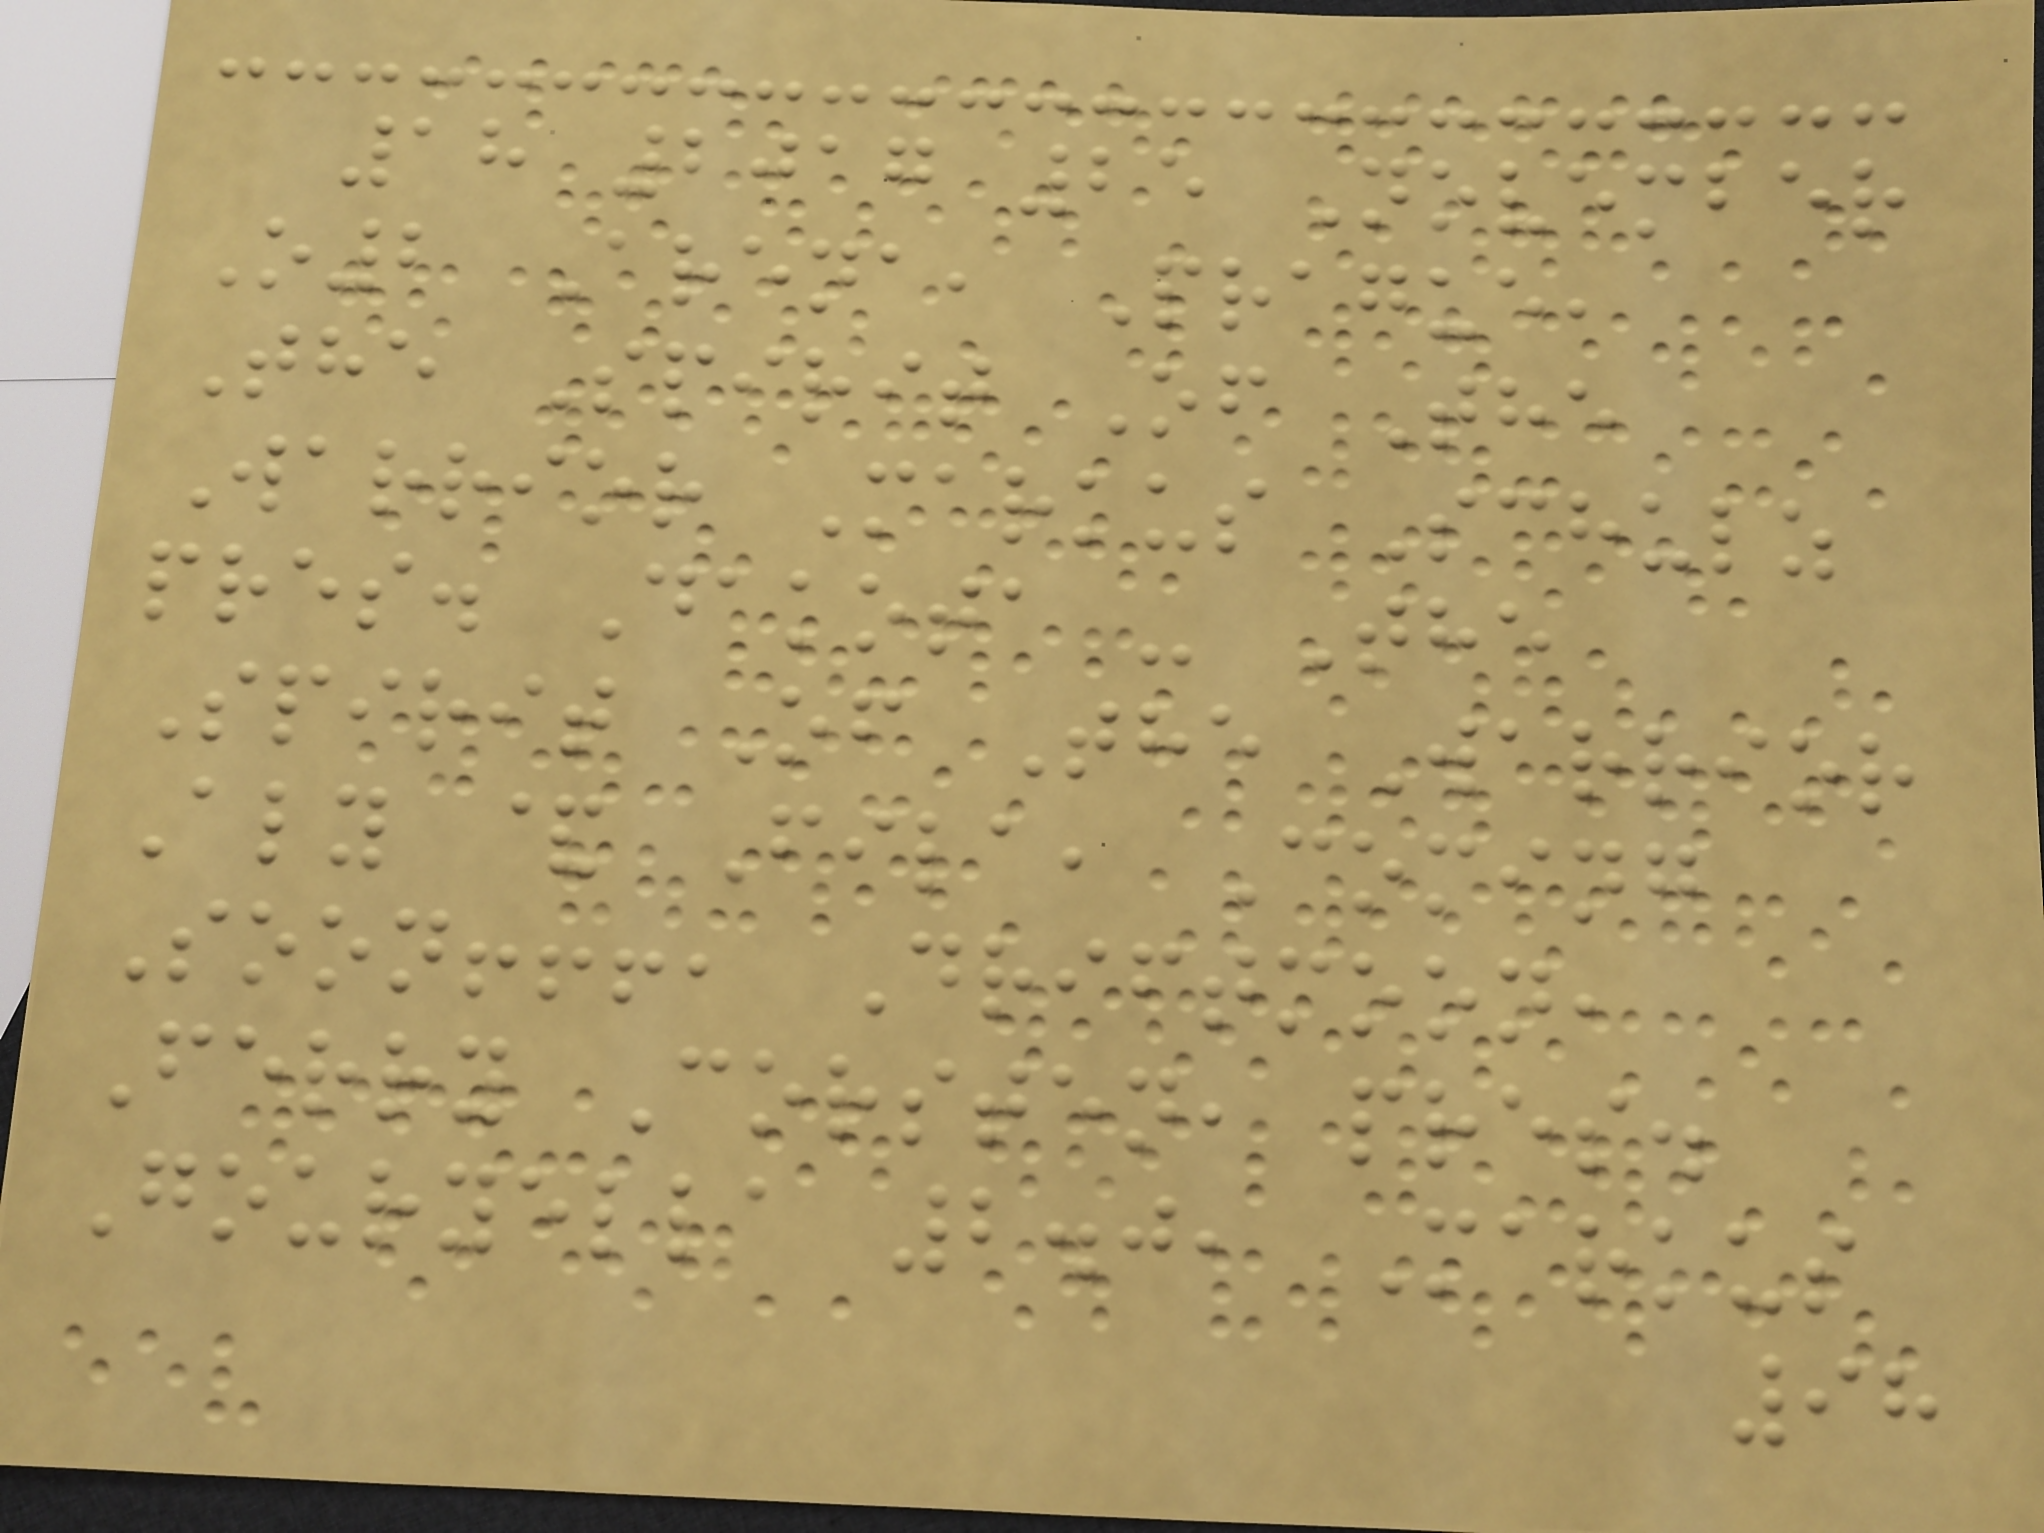18 2017 25 November
O2 Arena, Prague,
The Spirit Of The
Warrior Markus Schulz
pres. Dakota - The
Spirit Of The Warrior
Aly & Fila, Coming
Soon!!!, Driftmoon,
Ferry Corsten, pres.
Gouryella 2.0, Markus
98
